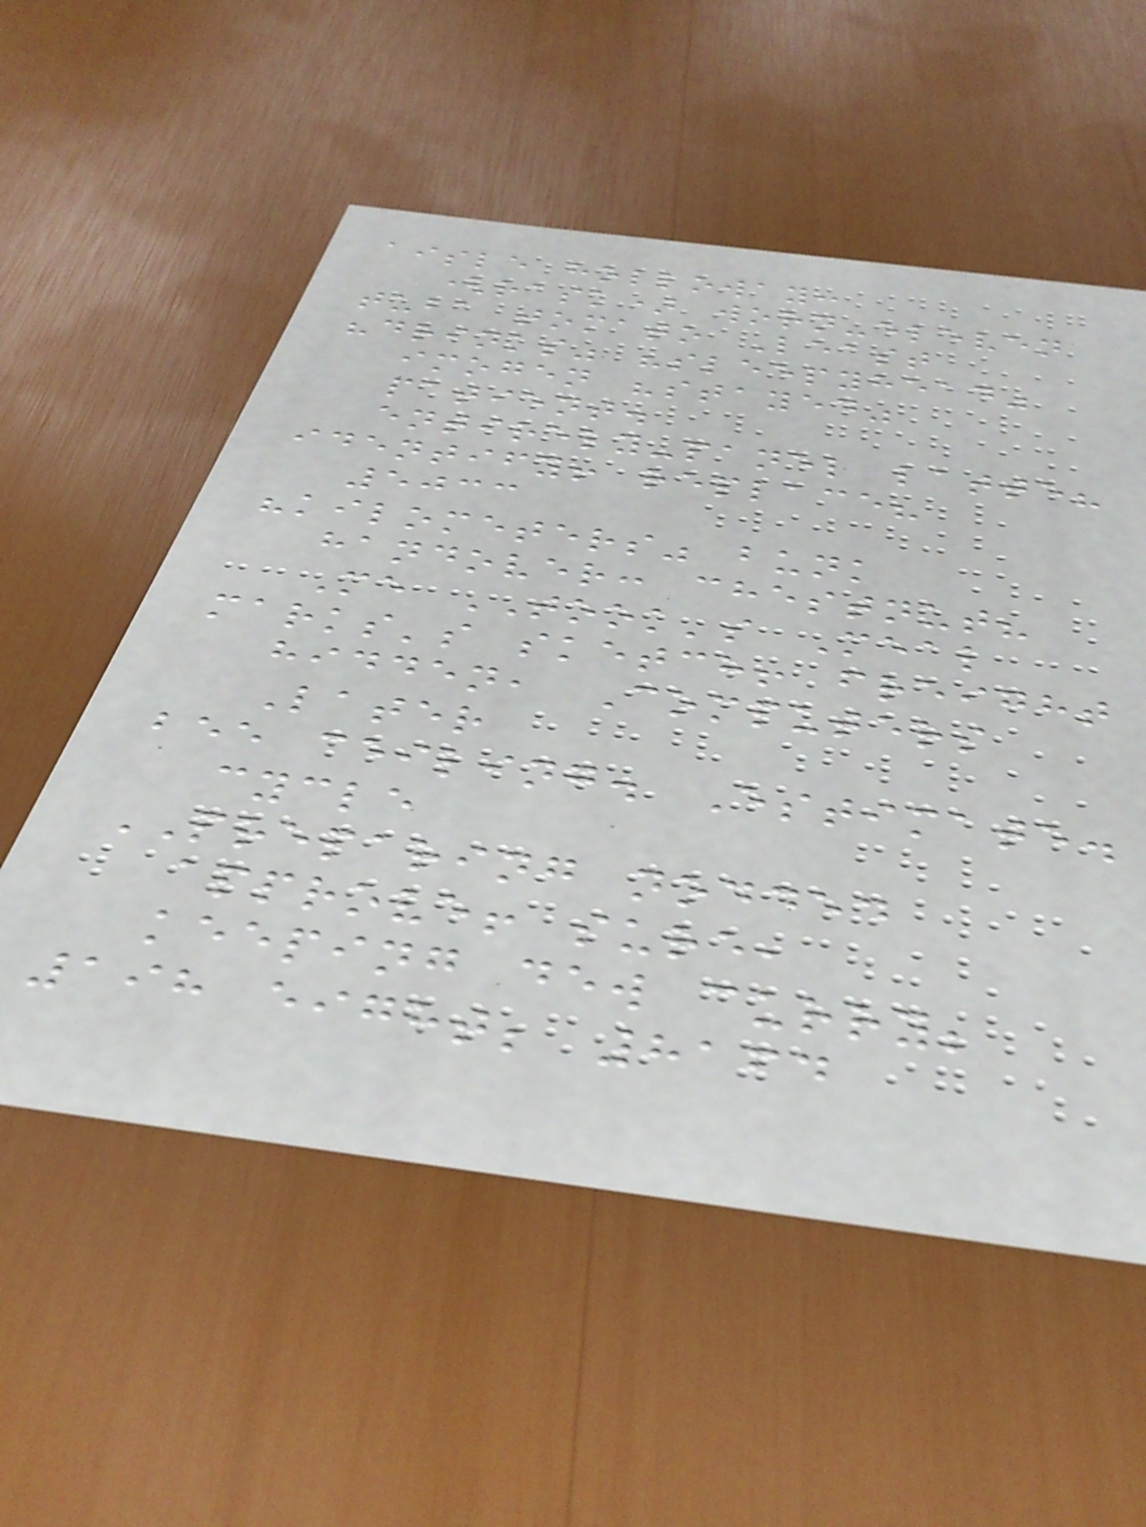aisle holloway:
(rask) worn-eleven
tuba tomato Least
"drinks" "sleepyhead"
imogen "stayed"
patient.
entirely-panel latte?
identify! replace?
5033
"kilometers" bunk
handover: chestnut?
Me TOOK's Meal
marks's sketch! freight
hidden, Computers
Later
bee ceiling. Estimate.
cycle
PREPARING nodded
approve! sure,
keeping dew curry;
198 eight; 8164
